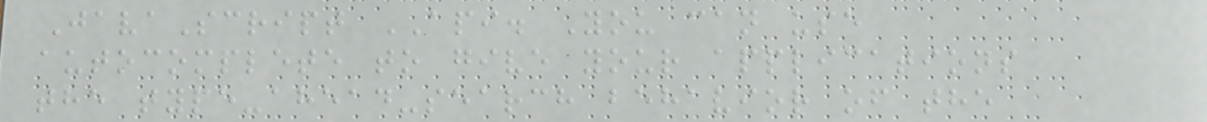JavaScript API. You can use
autocomplete to give your applications
the type-ahead-search behavior of the
